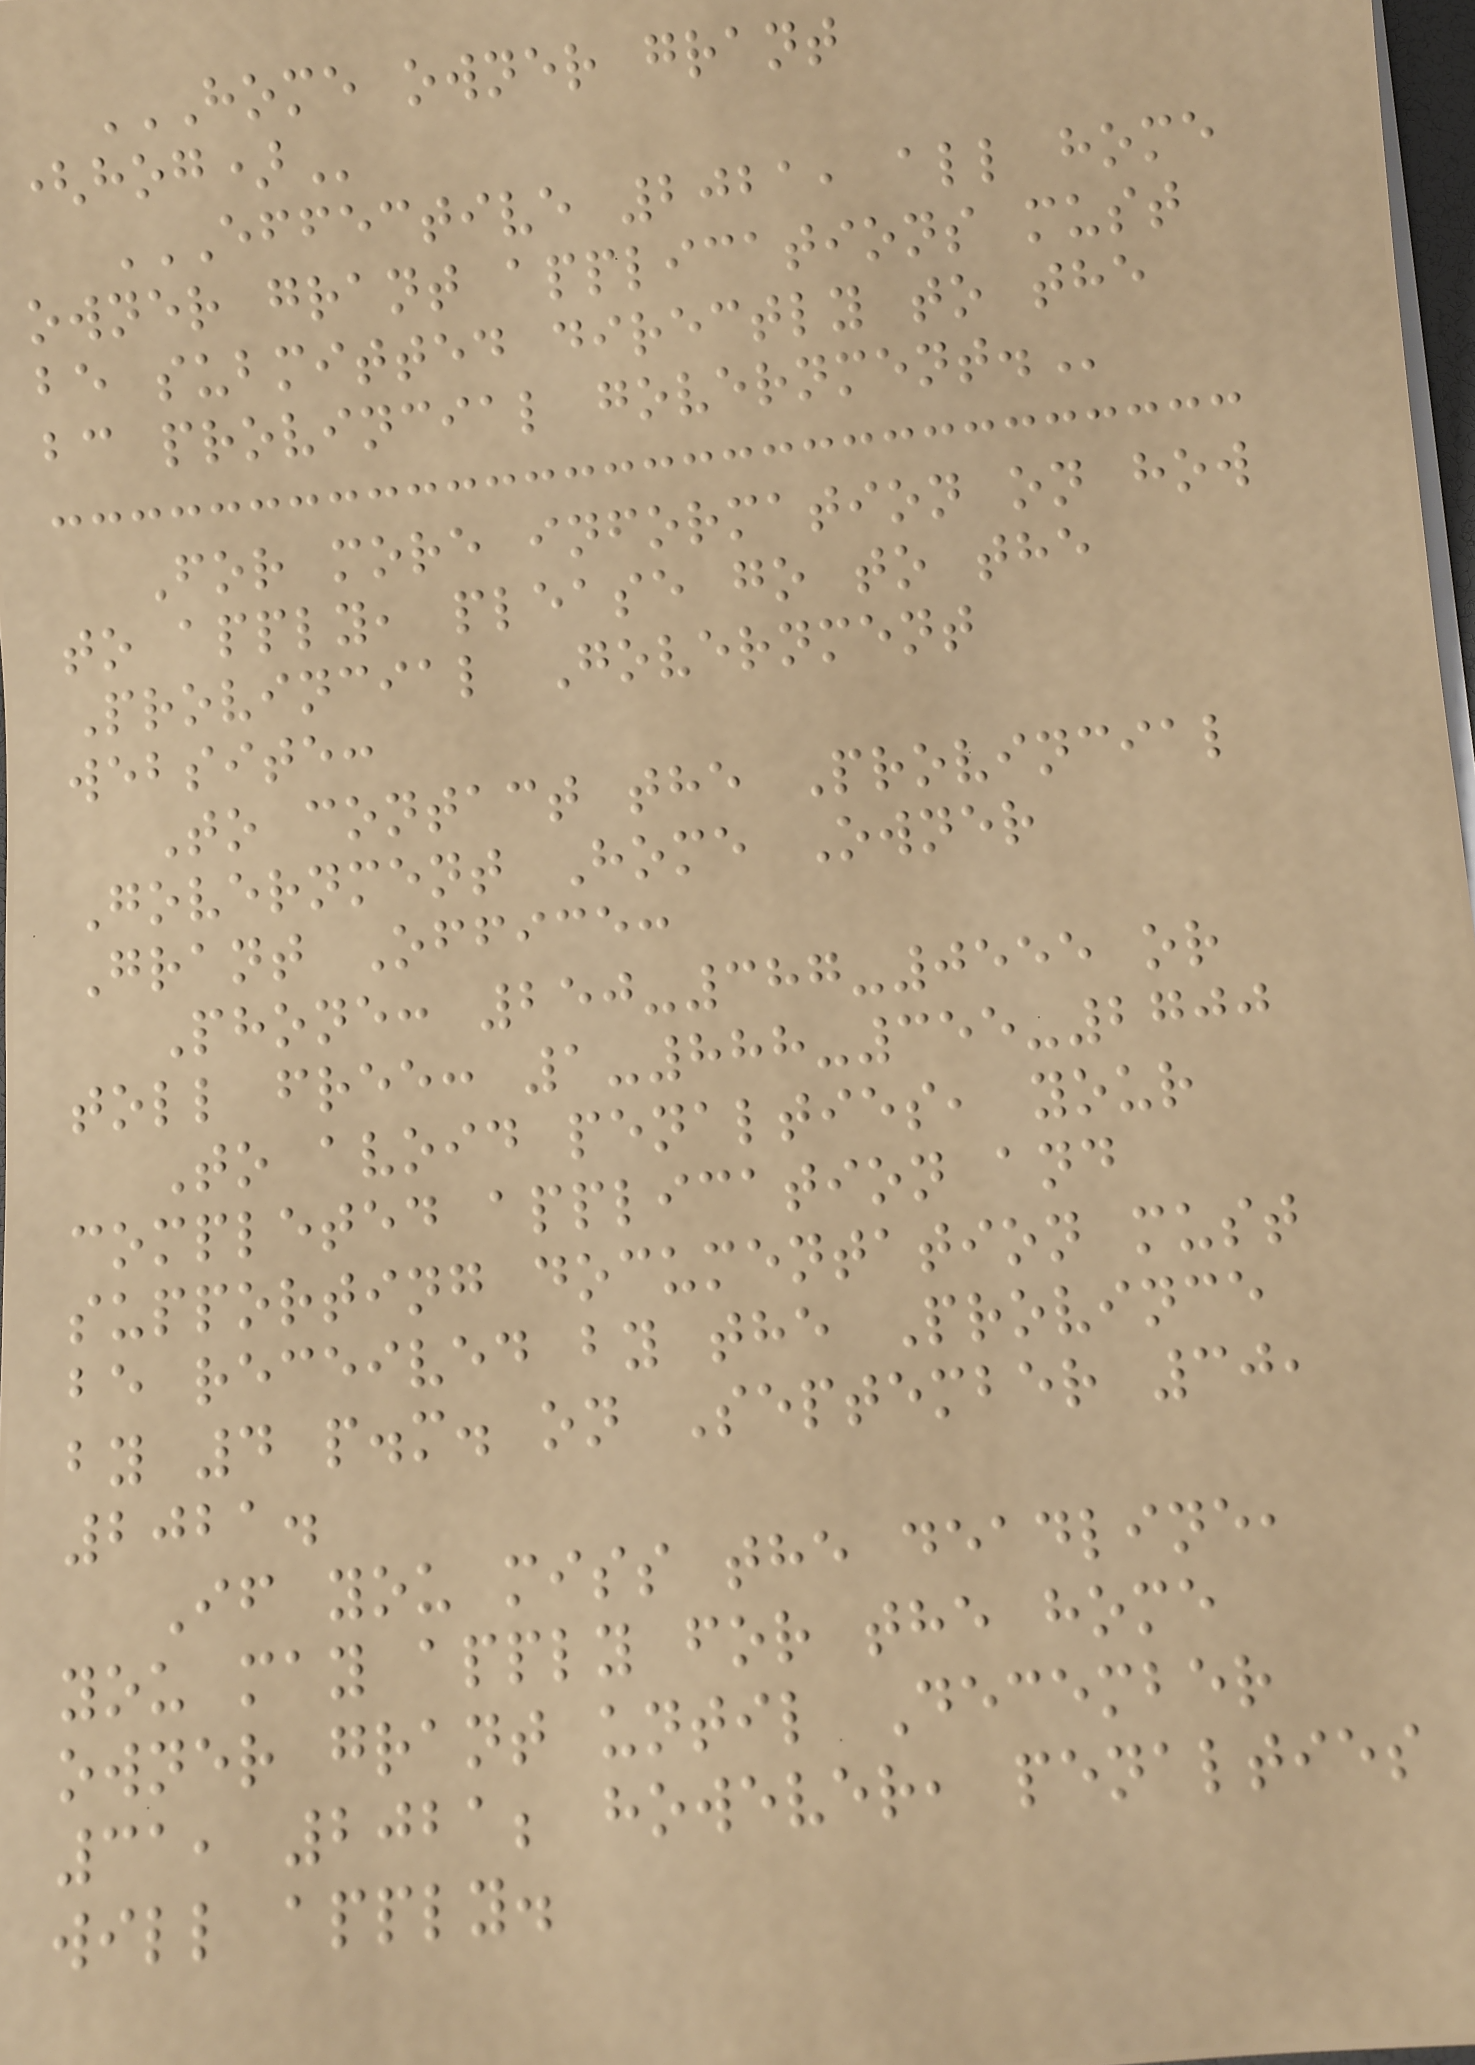HOME OWNER GRANT
(HOG)
EFFECTIVE 2021, ALL HOME
OWNER GRANT APPLICATIONS MUST
BE SUBMITTED DIRECTLY TO THE
BC PROVINCIAL GOVERNMENT.
For more information on how
to apply, please go to the
Provincial Government
website:
To contact the Provincial
Government Home Owner
Grant Office:
Phone: 250-387-0555 or
toll free: 1-888-355-2700
To avoid penalties, your
completed application and
supporting documentation must
be received by the Province
by 4 p.m. on September 30,
2021.
If you miss the deadline,
you may apply for the home
owner grant until December
31, 2021; however, penalties
will apply.
